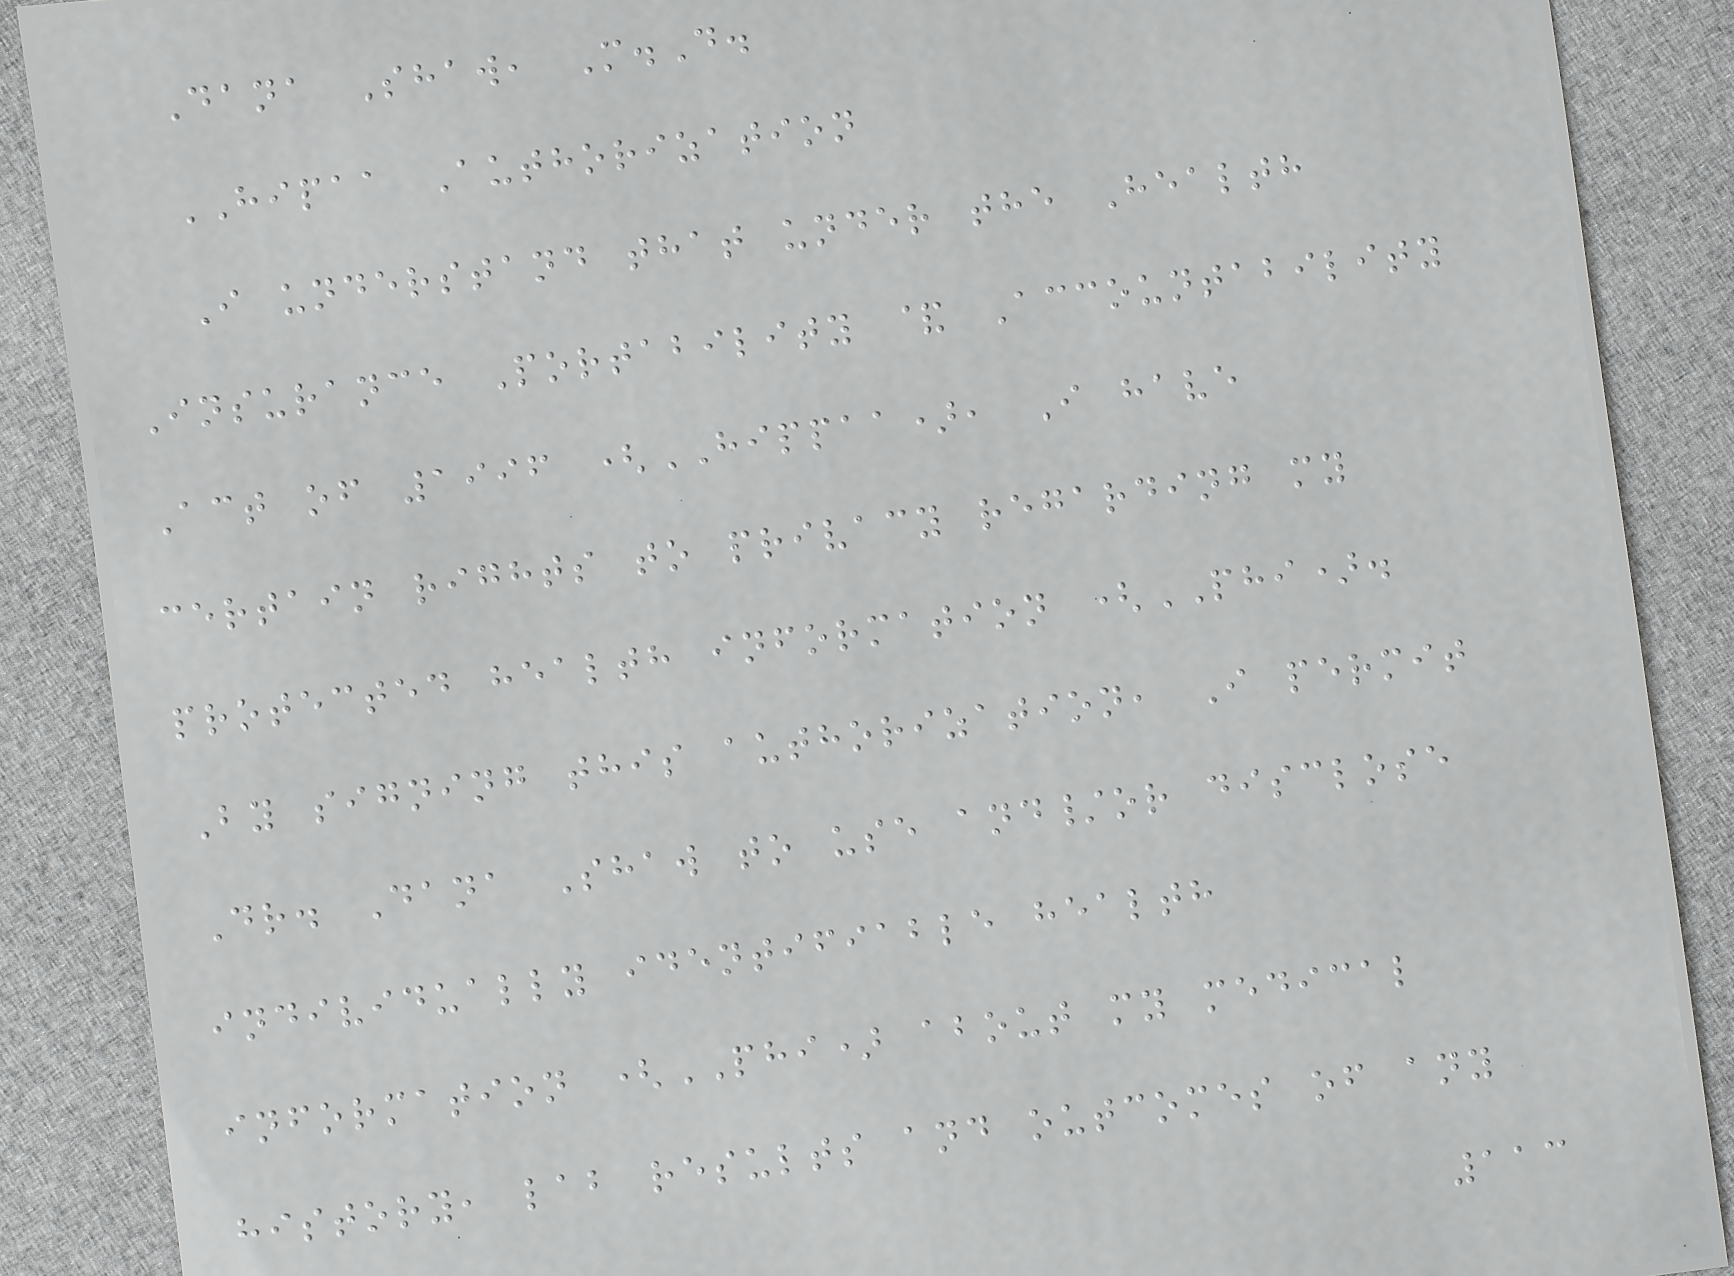Dana Shaw, M.D.
HIPAA Authorization
I understand that under the Health
Insurance Portability & Accountability
Act of 1996 (HIPPAA), I have
certain rights to privacy regarding my
protected health information (PHI).
By signing this authorization, I permit
Dr. Dana Shaw to use and/or disclose
individually identifiable health
information (PHI) about my medical
history, lab results and outcomes of any
113
